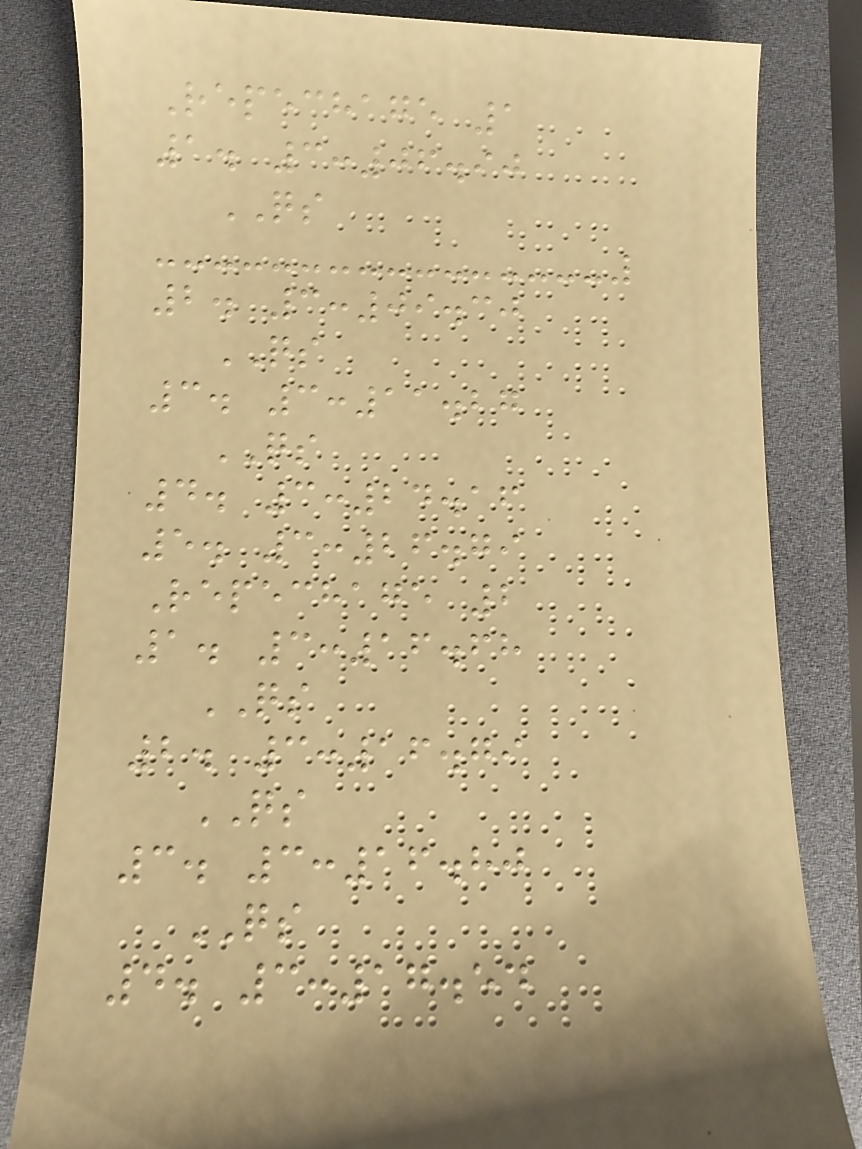Repechage 1
1. 3:06.90
QS
2. 3:09.30
QS
3. 3:11.27
QS
4. 3:24.16
5. 3:26.79
Repechage 2
1. 3:16.68
QS
2. 3:16.79
QS
3. 3:16.80
QS
4. 3:17.54
